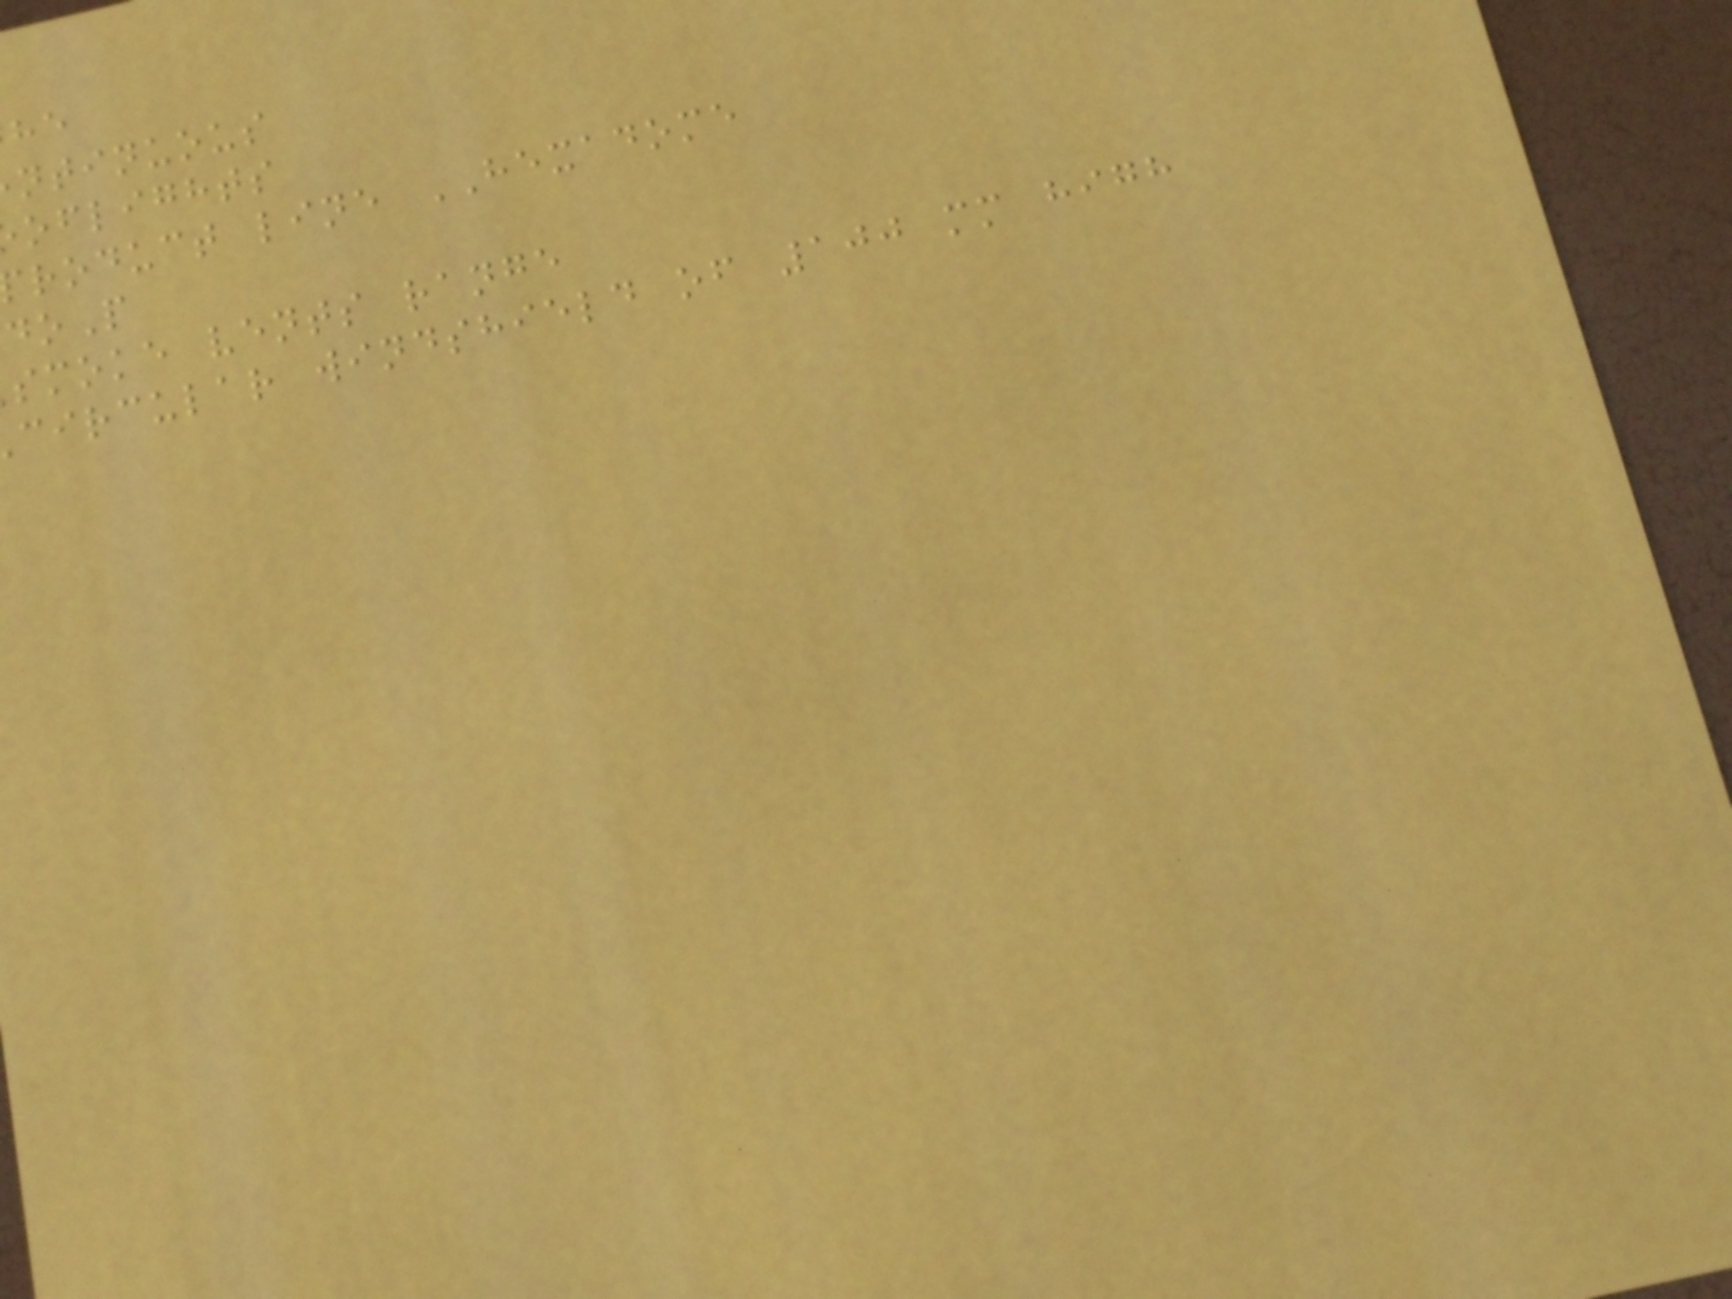ntinuous
oflights
roduct line HEXADOME
smoke vents range
circular windshield of 100 mm high
